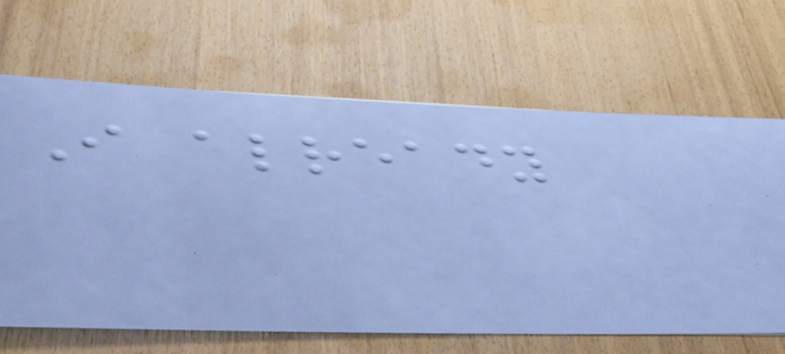I already
